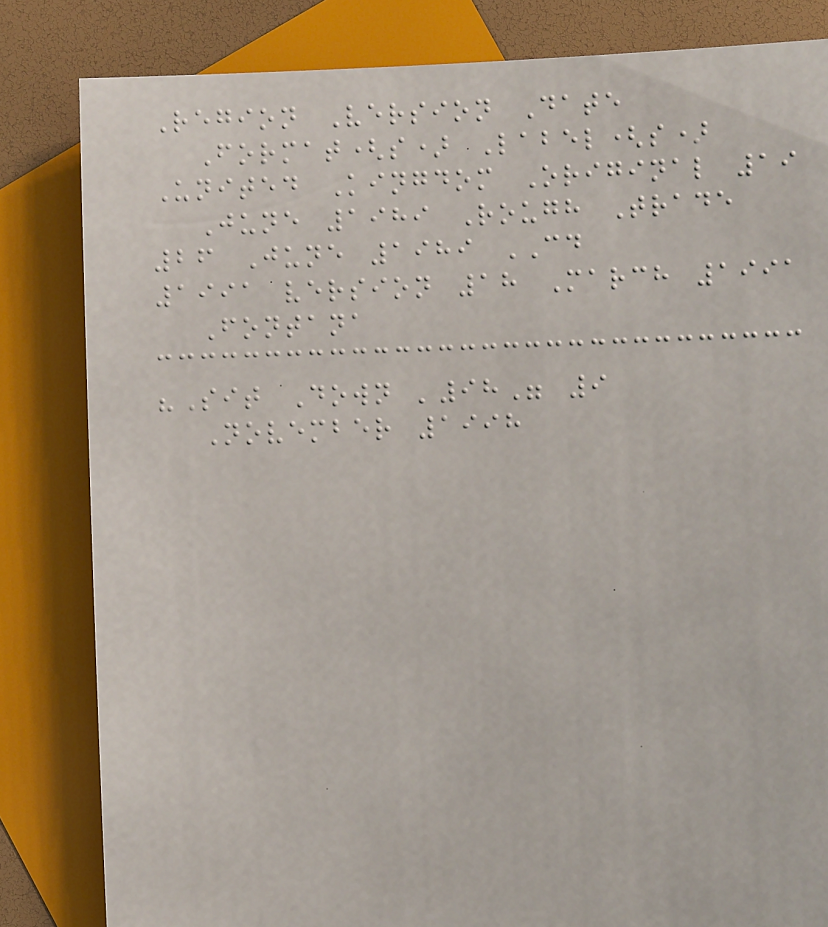Region Version Date
Format(s) Label(s)
United Kingdom Original 19
June 1989 Rough Trade
26 June 1989 CD
1991 version 18 March 1991
Fontana
"Sit Down '98" 9
November 1998
